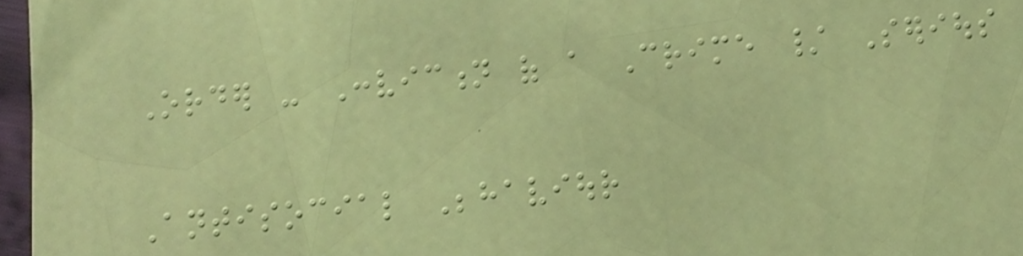Order - Conviction of a Crime / Serious
Antisocial Behaviour
